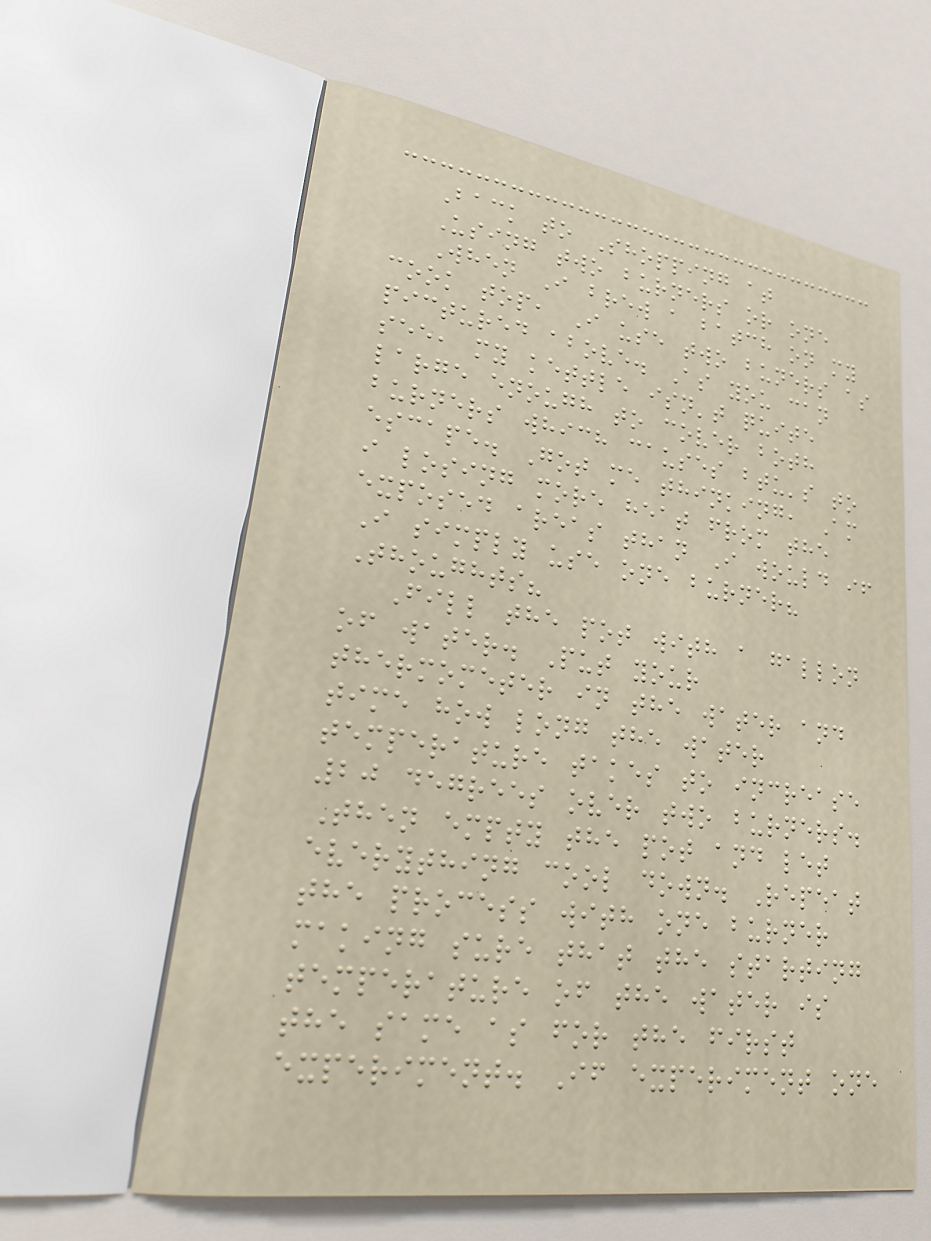Back to Shopping at
Using two burners or one
When I brew a batch on my
cook top, I use two buners as
pictured above. As you can
see, my kettle isn't quite
large enough to cover both
burners which causes btu's to
escape. Got me thinking, Am
i losing more heat from the
exposed areas than I would if
I simply use one burner?
Thoughts?
Fill the pot with a gallon
of water. Put your
thermometer in the water and
time how long the water
temperature takes to increase
20 degrees over two burners.
Then empty the pot and let
everything cool down. Repeat
the process with one burner
making sure that the starting
temperature of the water is
the same as for the first
experiment. If experiment one
